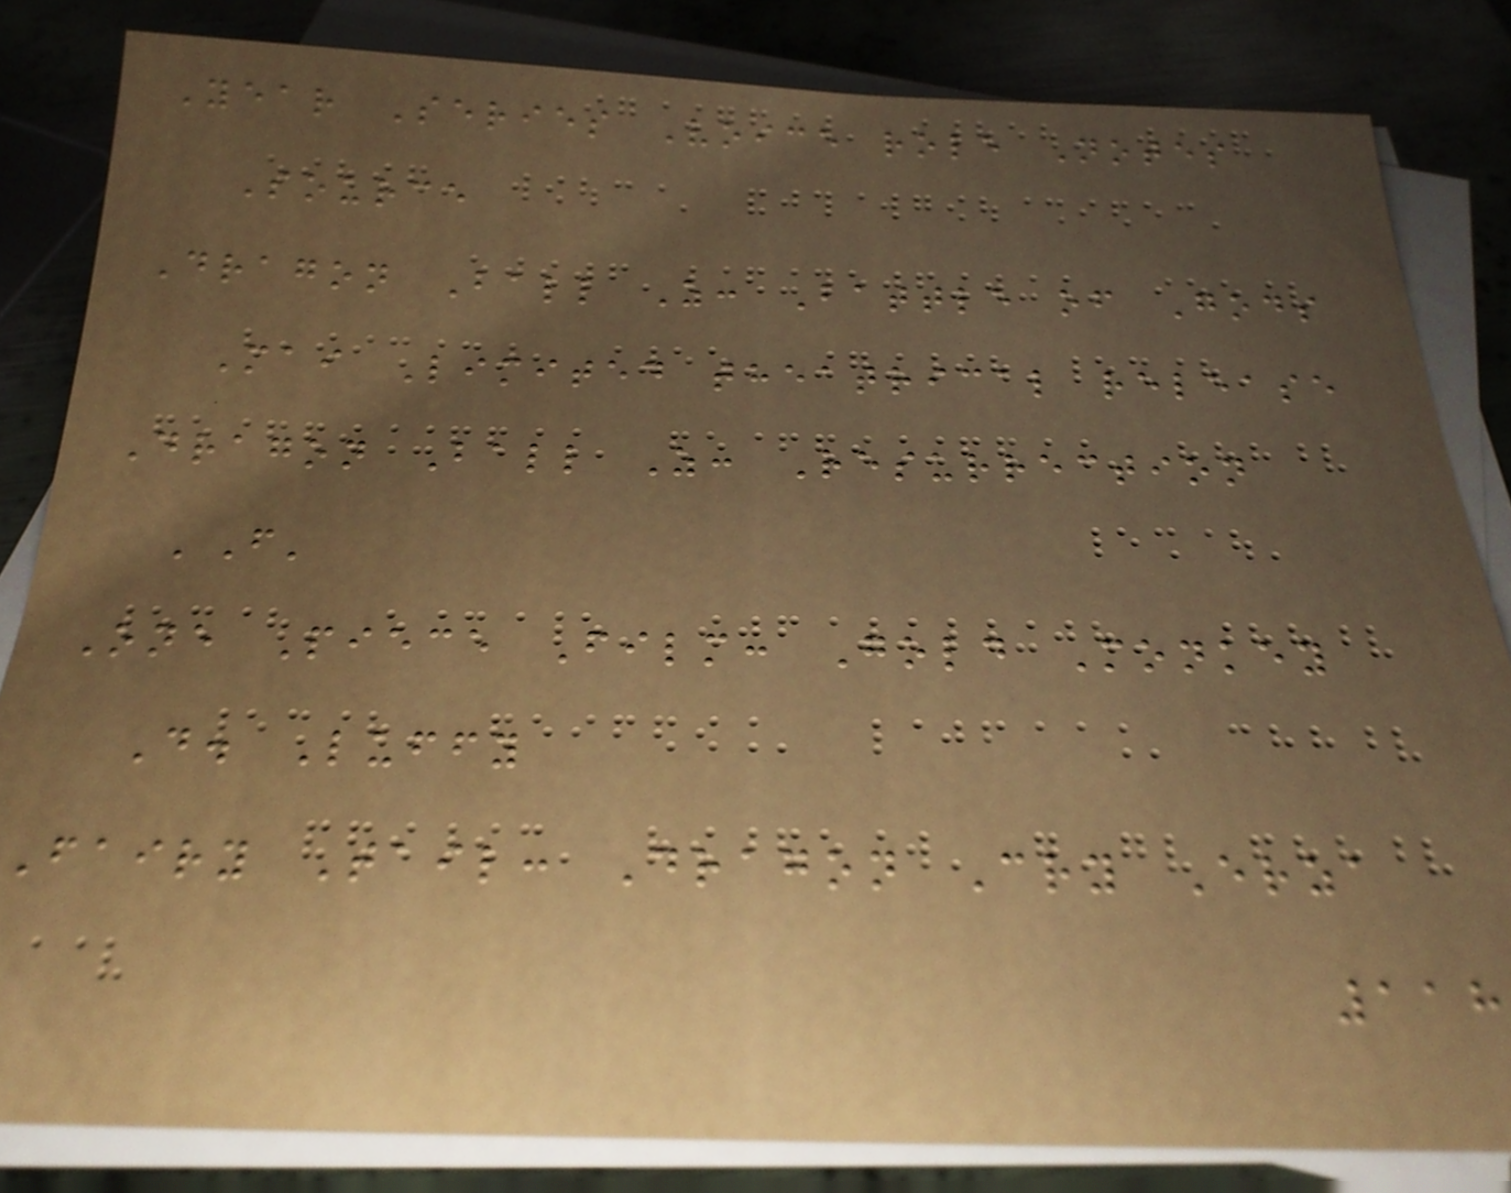Year Series Voice role Notes
Source
Dragon Ball Z: Battle of Gods
Mai Limited theatrical release
Dragon Ball Z: Resurrection
'F'
One Piece Film: Gold Monkey
D. Luffy
Fairy Tail: Dragon Cry Erza
118
